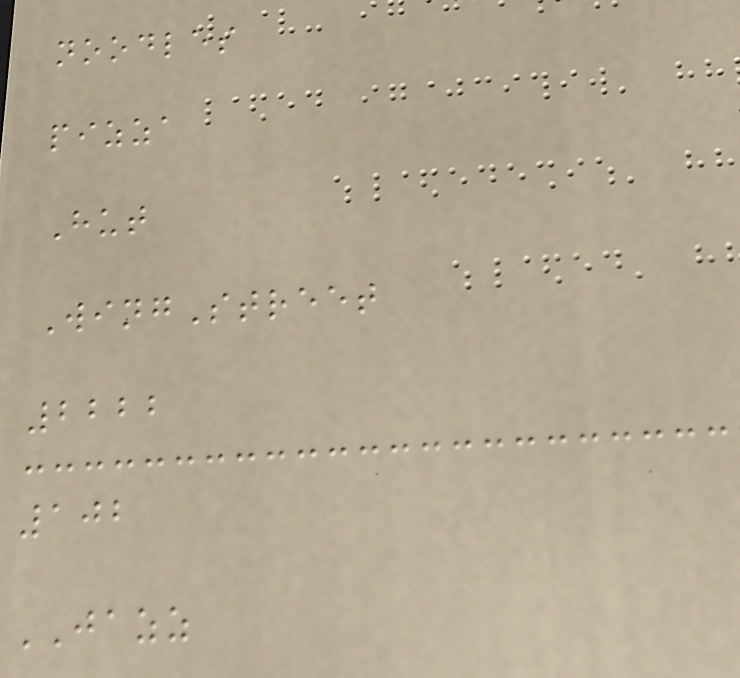noodles
pizza
Hut
WingStreet
2222
102
JAZZ
